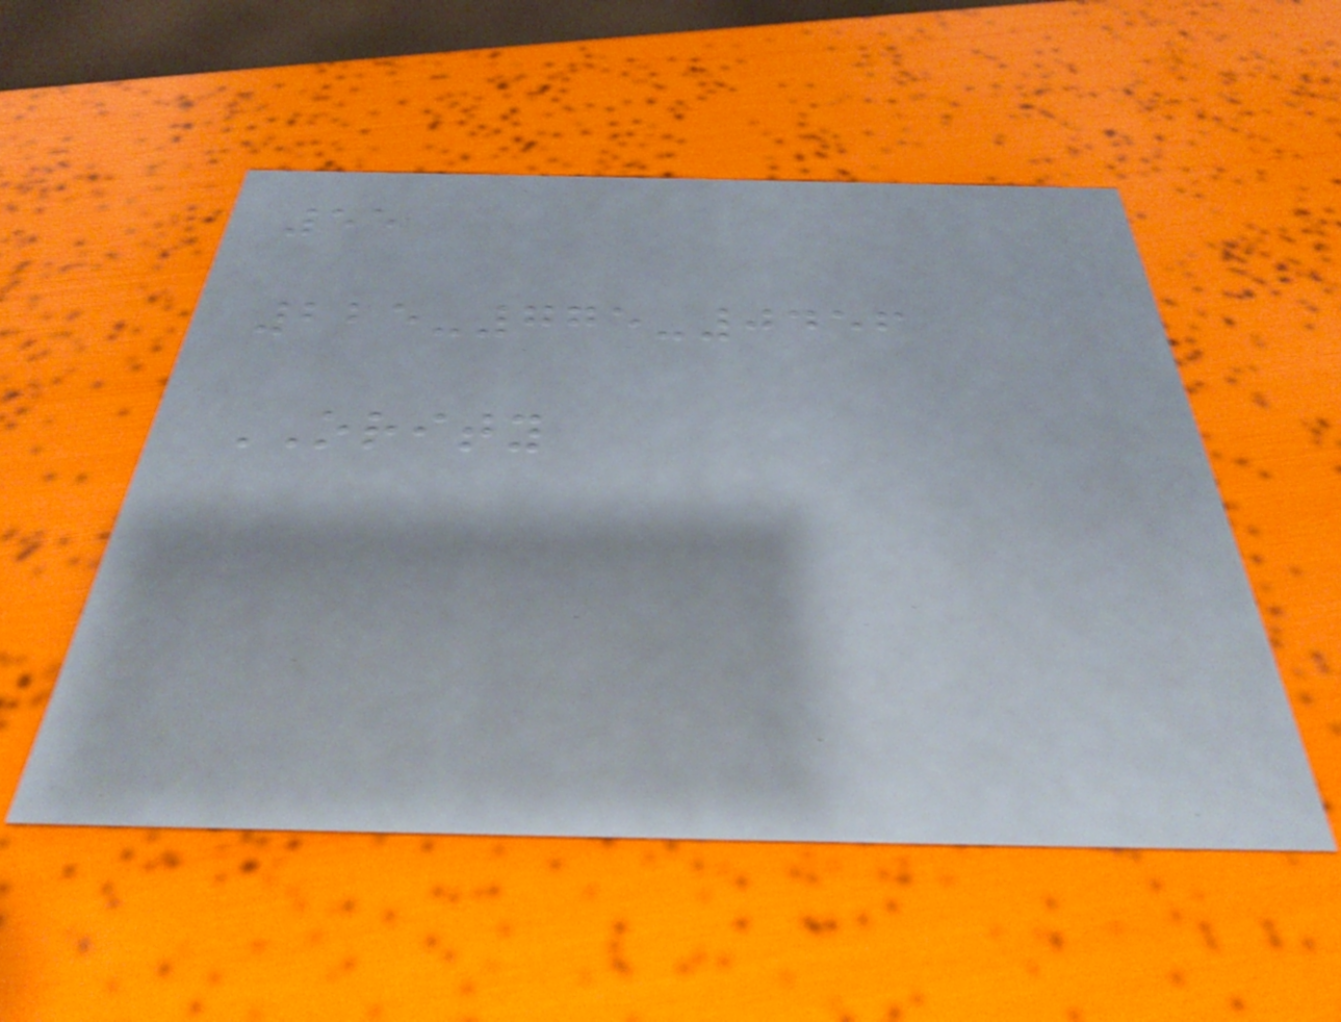55
225-775-0456
ORITY
